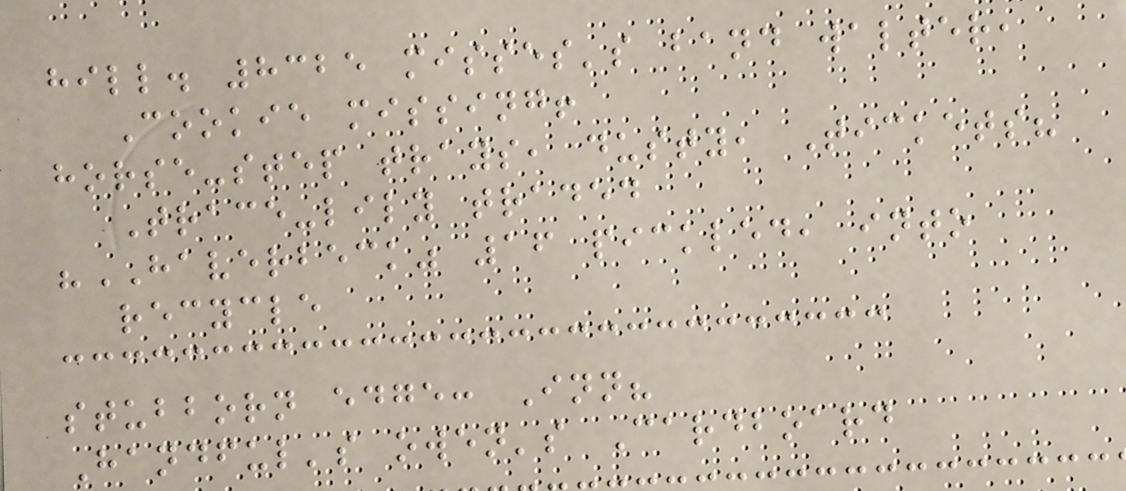hill. 8325 misses's band walter,
Cookie missing!
horse-step trays, dusty, Tickets?
Trace-lily traded
"HAVERBECK" 16 pickled, into
recycle
stubborn edge: Inn?
Handful's owen's Cardboard
